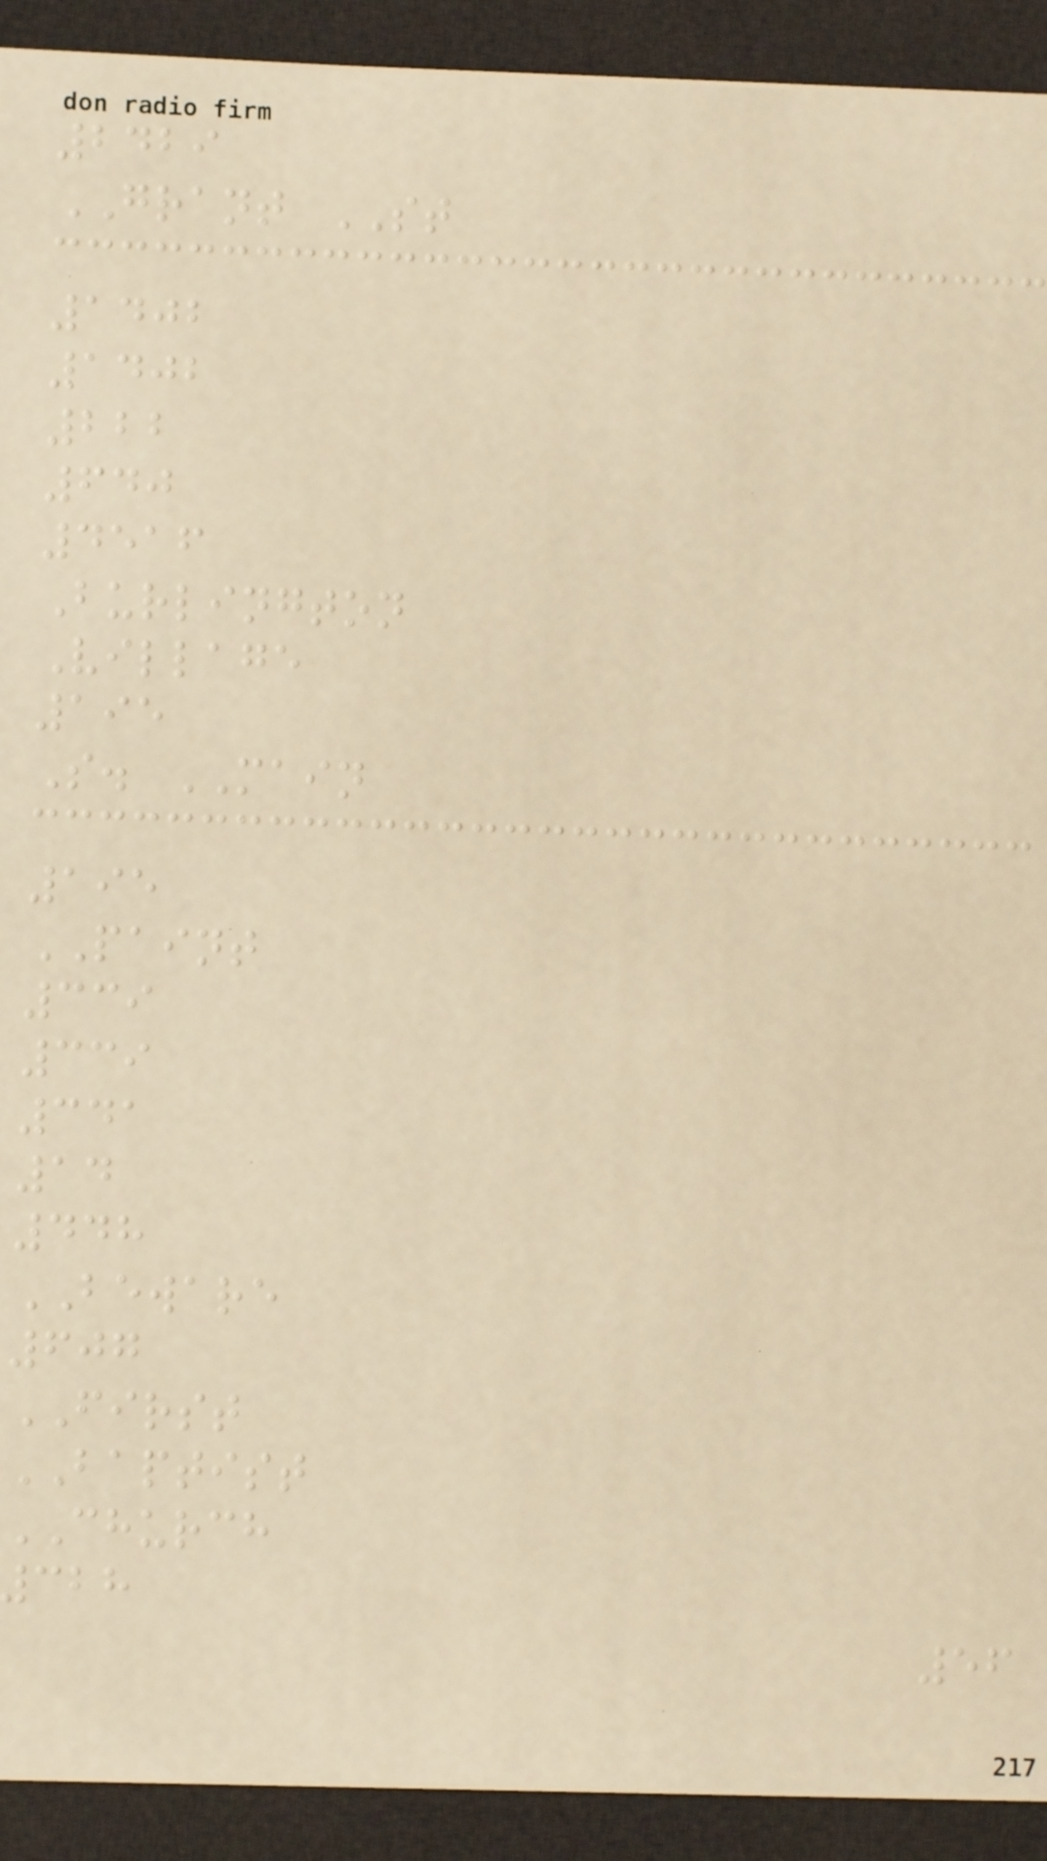2429
GRANT ST
1402
1402
222
640
4516
Burlington
Village
195
S. MAIN
195
PAINT
339
339
341
14
448
BEWARE
607
FIRST
BAPTIST
CHURCH
56
